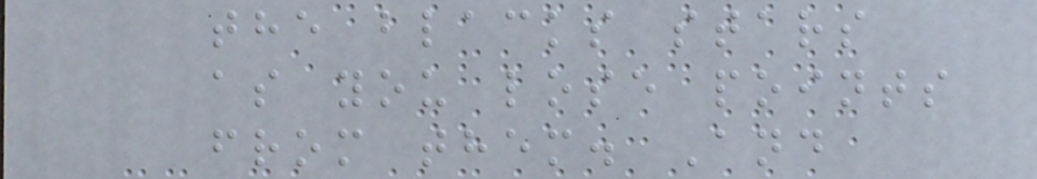the blacks stars
as you lose points
from them. And
